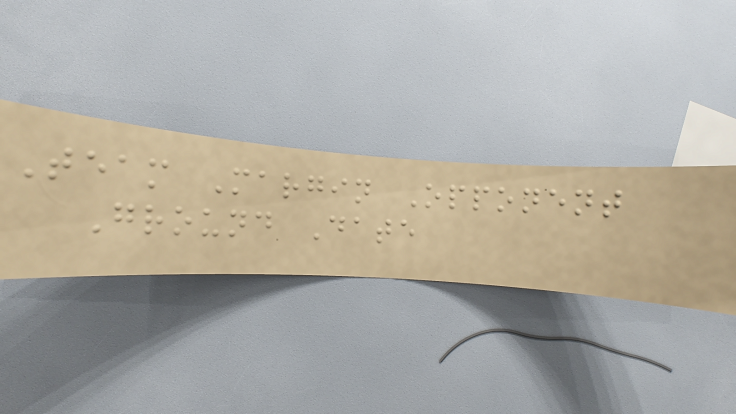Team Margin Opponent
Ground Date
